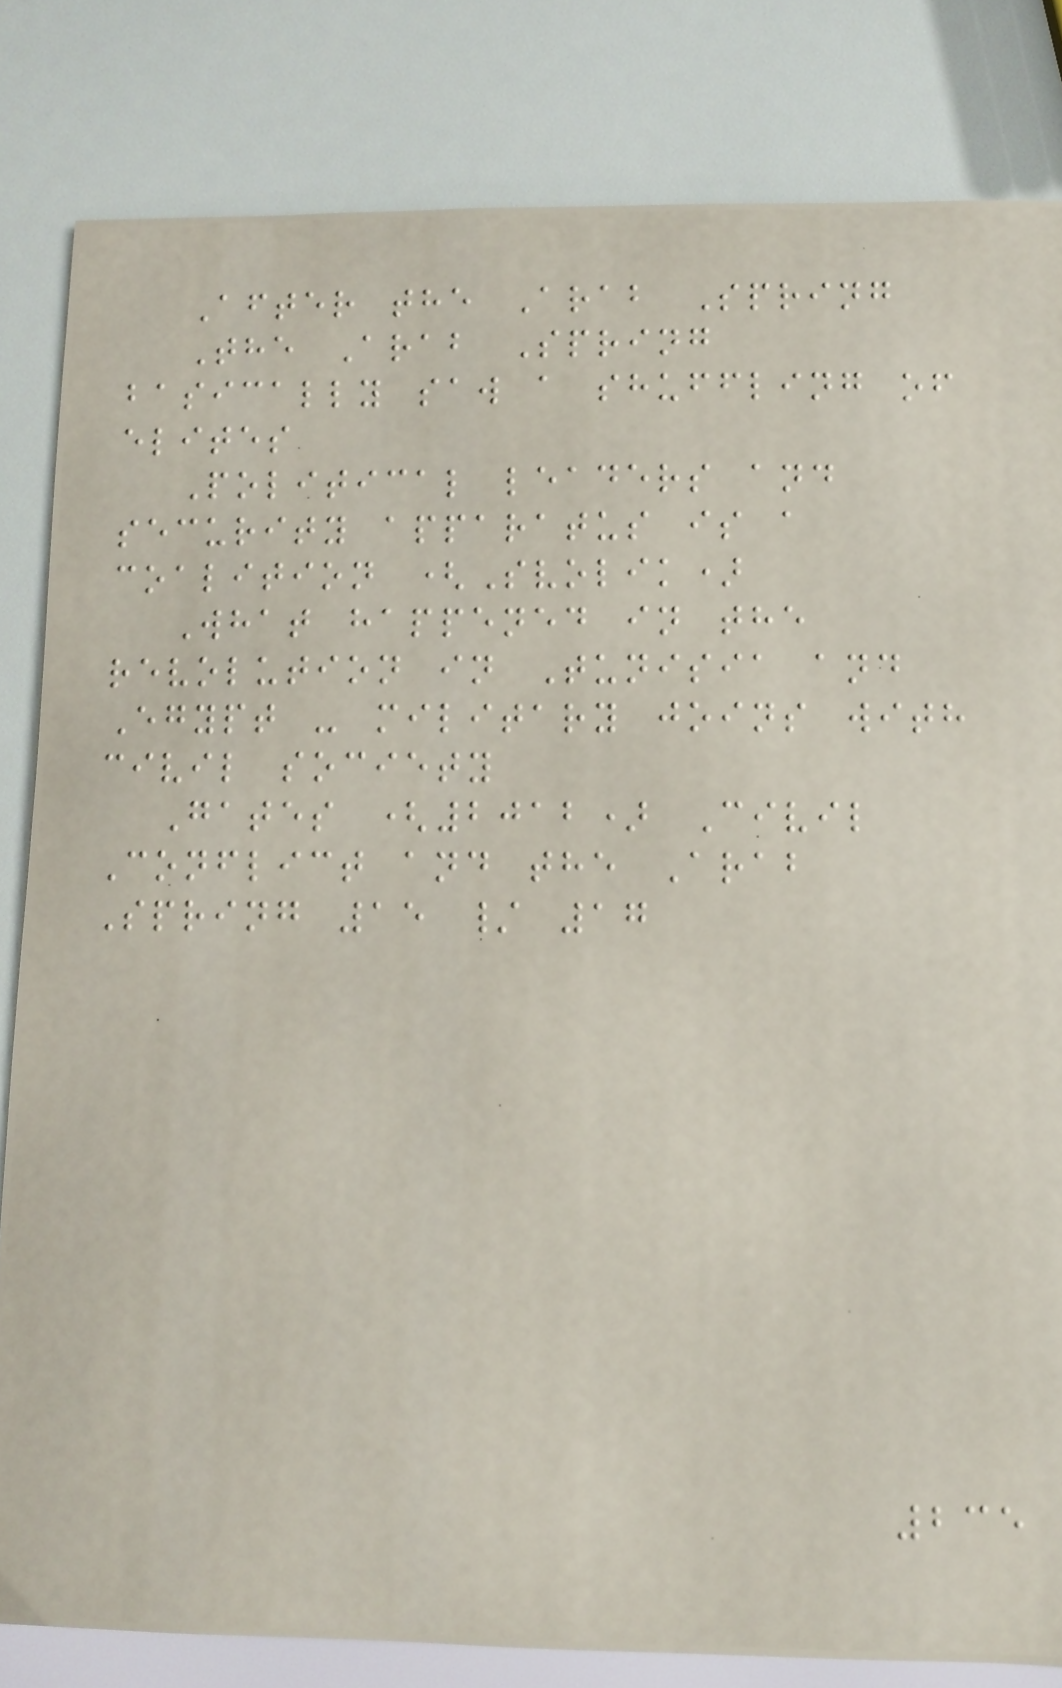After the Arab Spring
The Arab Spring
basically saw a shuffling of
elites
Political leaders and
security apparatus is a
coalition (Svolik)
What happened in the
revolution in Tunisia and
Egypt - military joins with
civil society
Gates (2012) Civil
Conflict and the Arab
Spring 15 / 17
235
